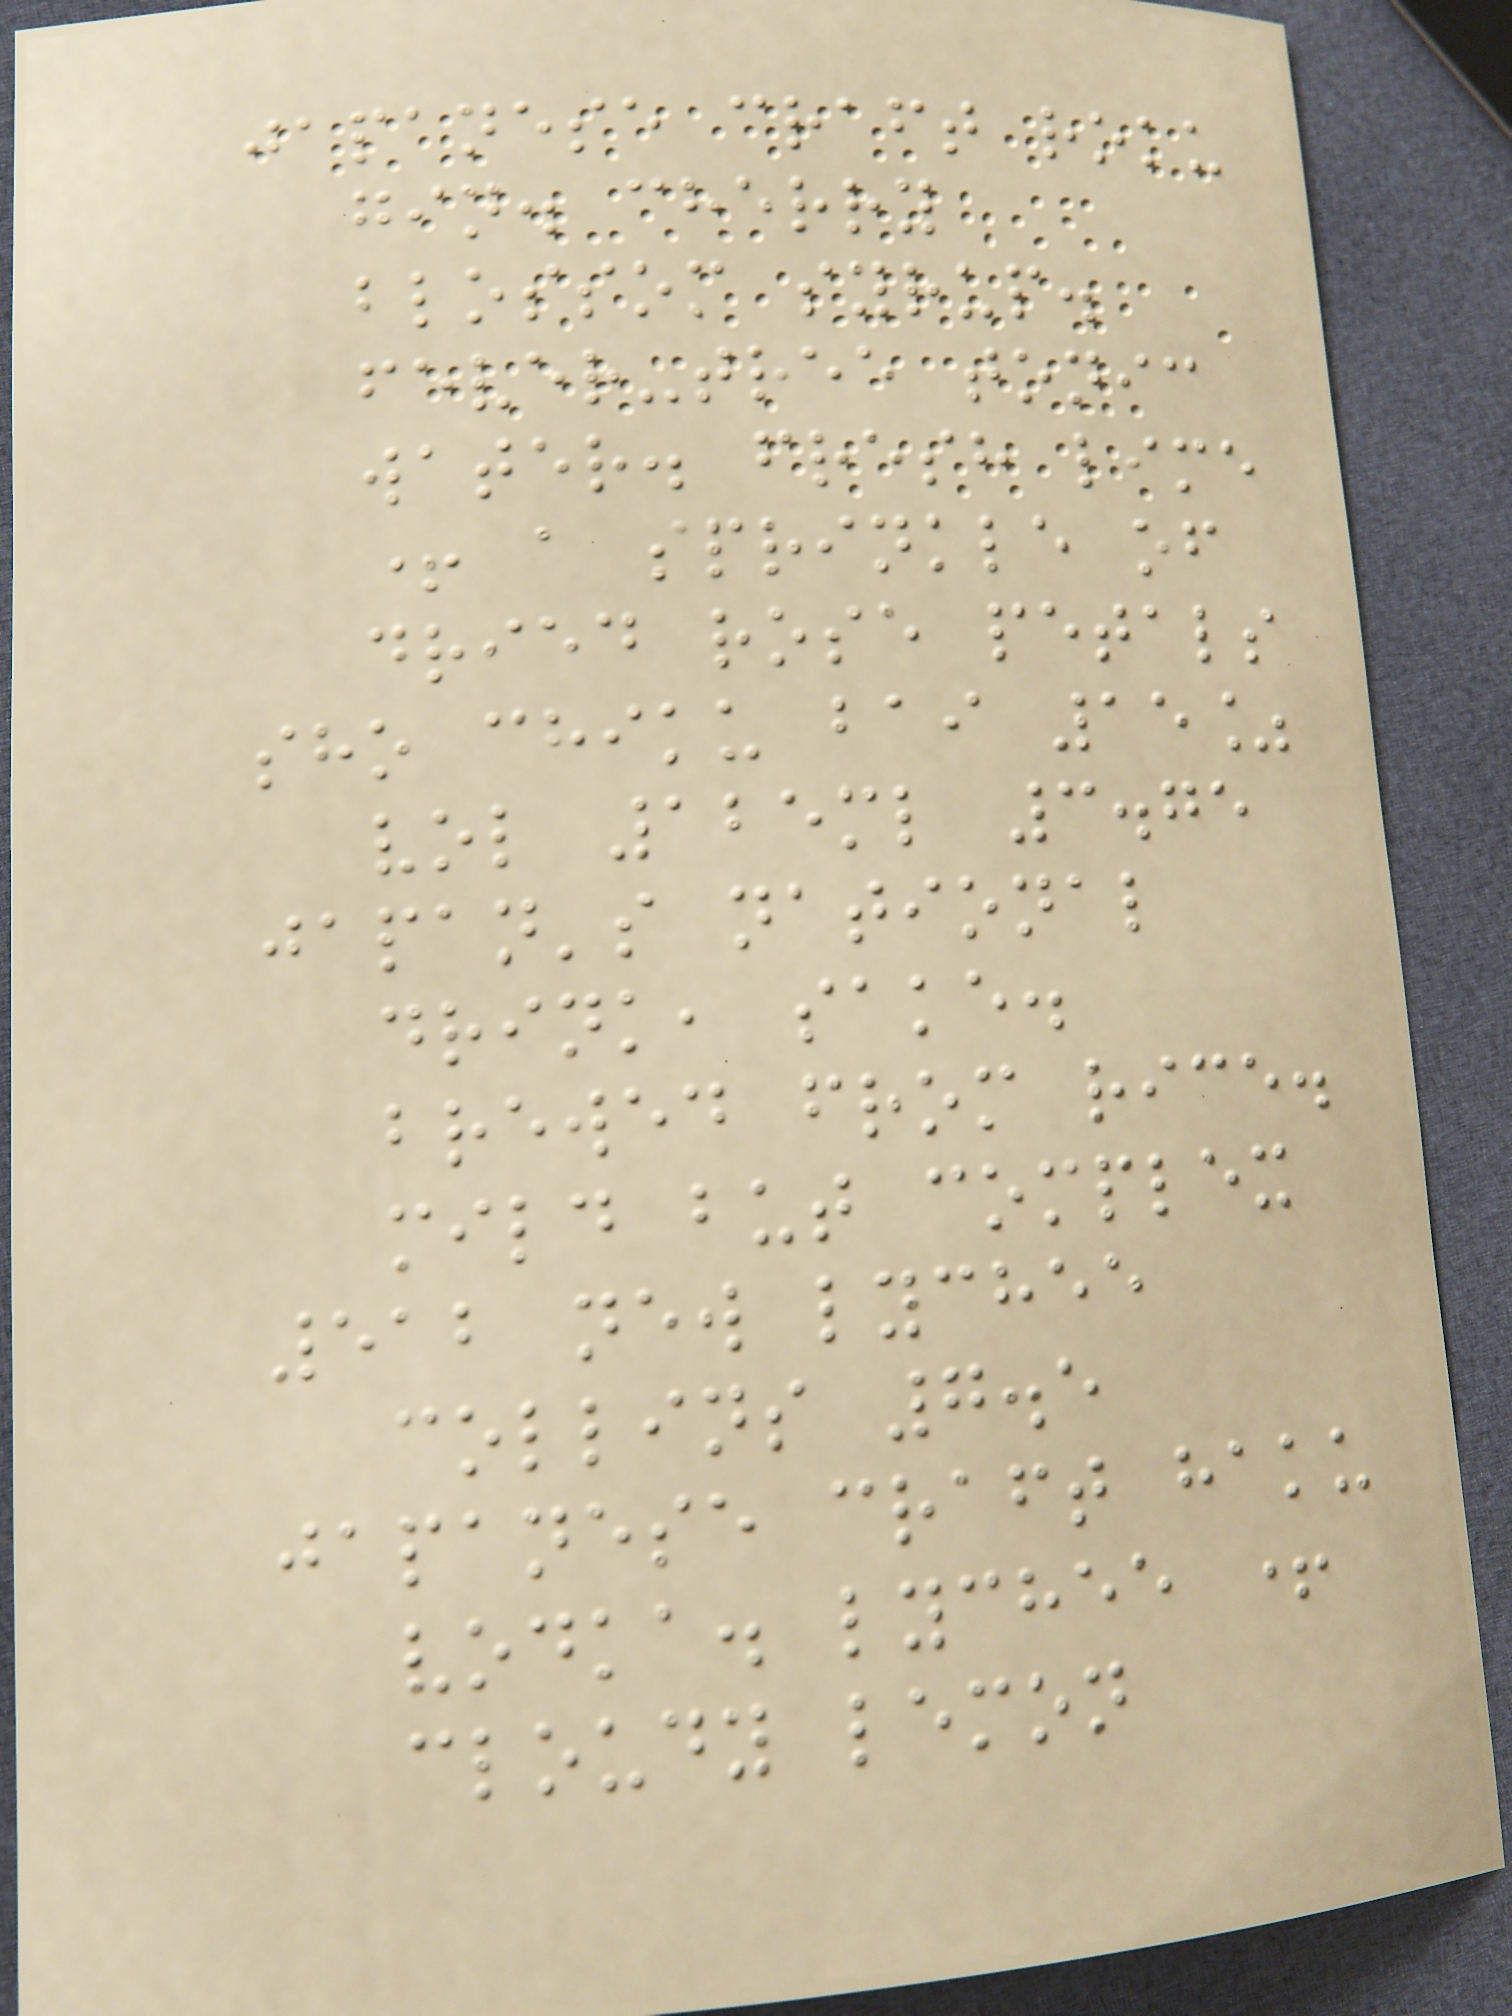japanese craft roku
gin. cherry
blossom syrup.
fever-tree tonic
water. fresh lime
+ a sprinkle of
dried rose petals
sho chiku bai 15%
vol 125ml 3.75
japan's national
drink, sake.
brewed from rice.
mild but complex
512 new lychee
collins 7.5
japanese craft haku
vodka. lychee +
cloudy lemon
